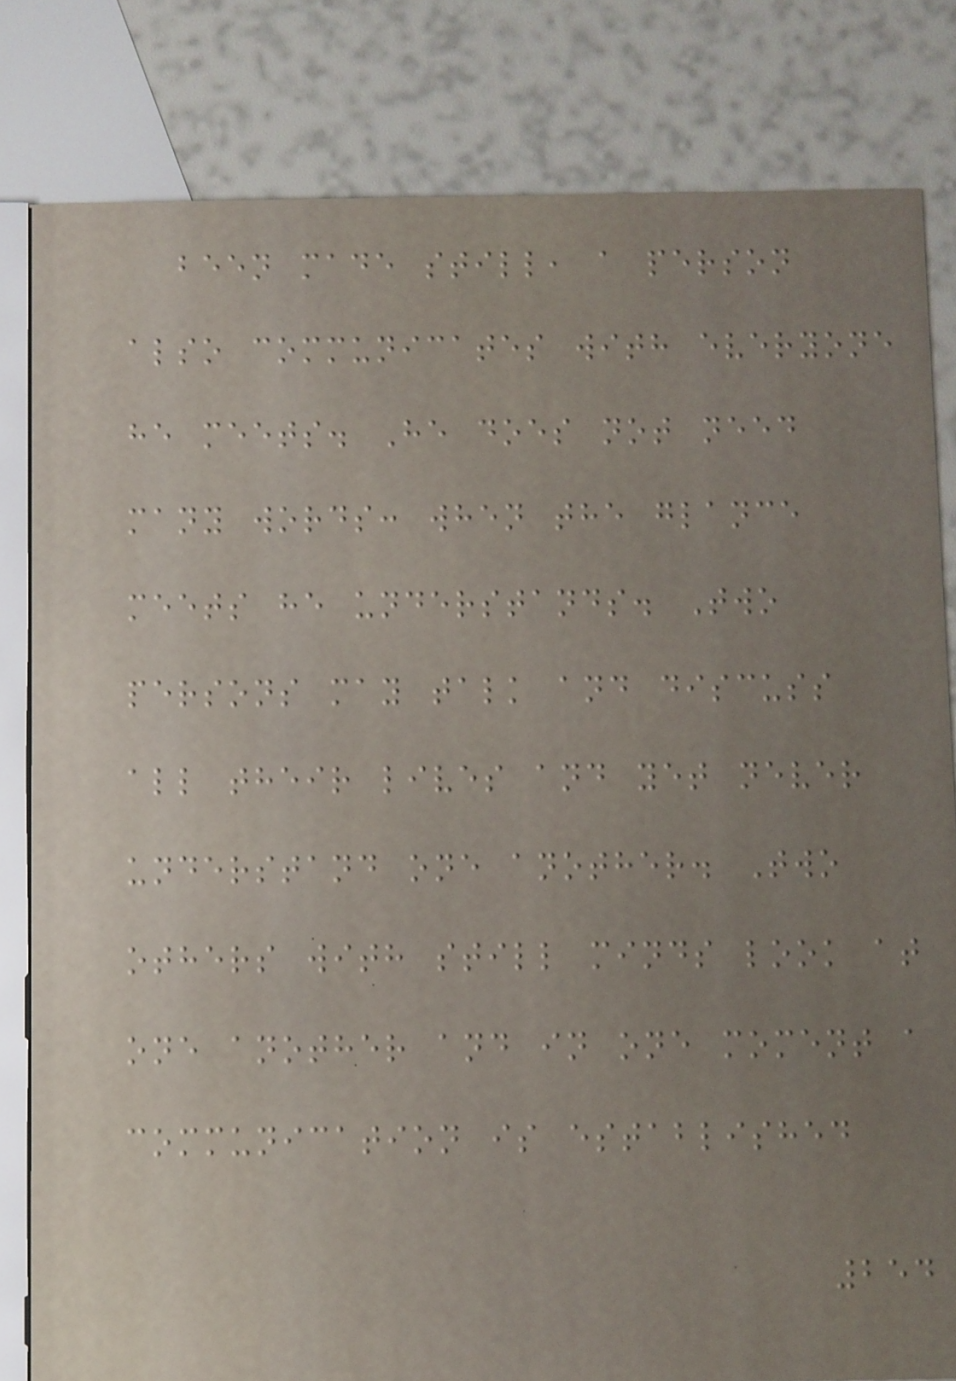been made still, a person
also communicates with everyone
he meets. He does not need
many words: when the glance
meets he understands. Two
persons may talk and discuss
all their lives and yet never
understand one another. Two
others with still minds look at
one another and in one moment a
communication is established
254
